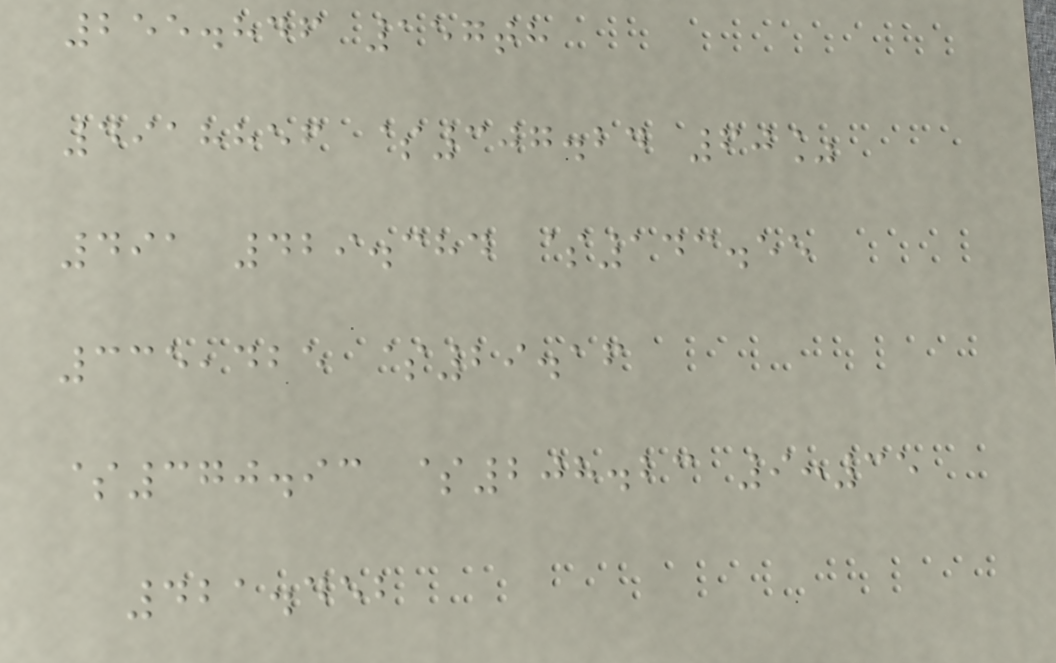255.846 157th
4918856 $307.24 60%
491 429.384 $143.55
335,425 $29.16
$370.93 $208.23 9:35
421.452
